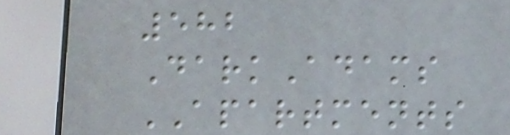582
DarkAdams
APARTMENTS
